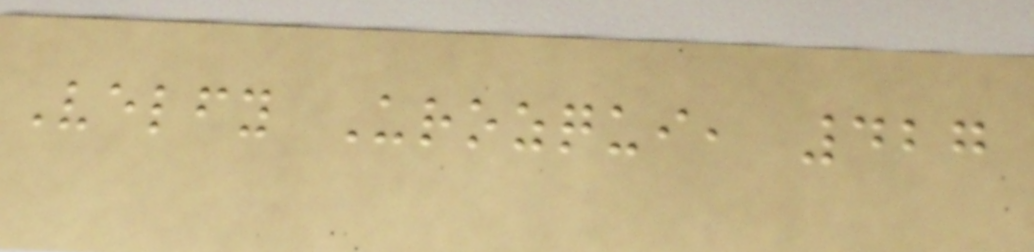Velfy Urozqui, 427
